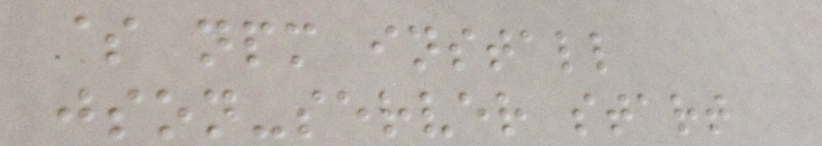$ npm install
json-server start
